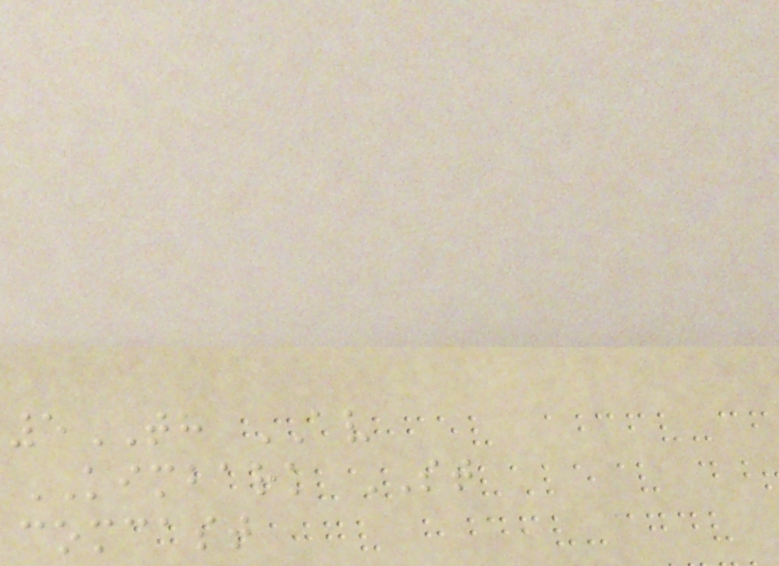5TH AV
KIMBARK ST
comcast
